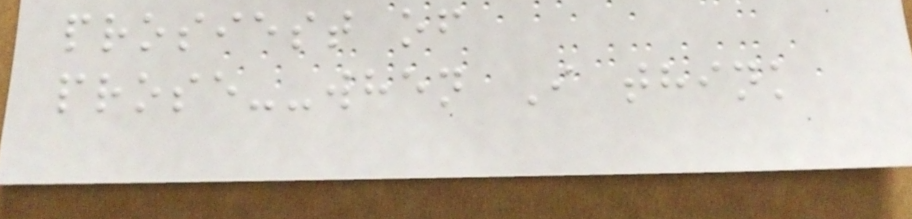prosiest of
prose--when I think
